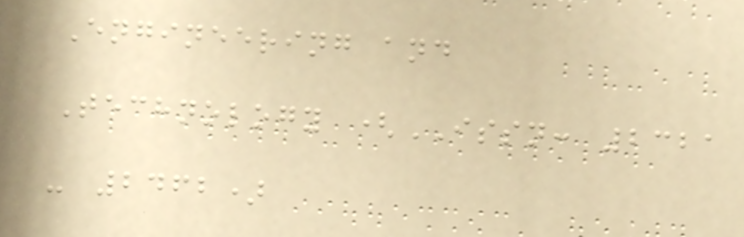Engineering and
Technology (ISSN: 2321
- 2462)
